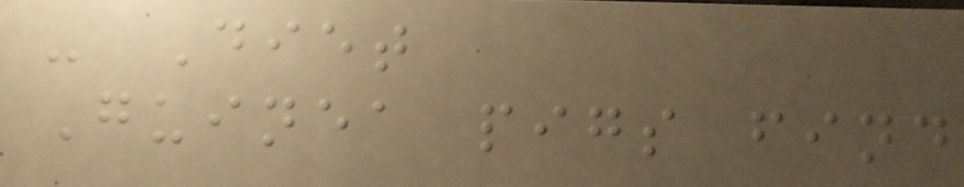- Diet
Guinea pigs find
